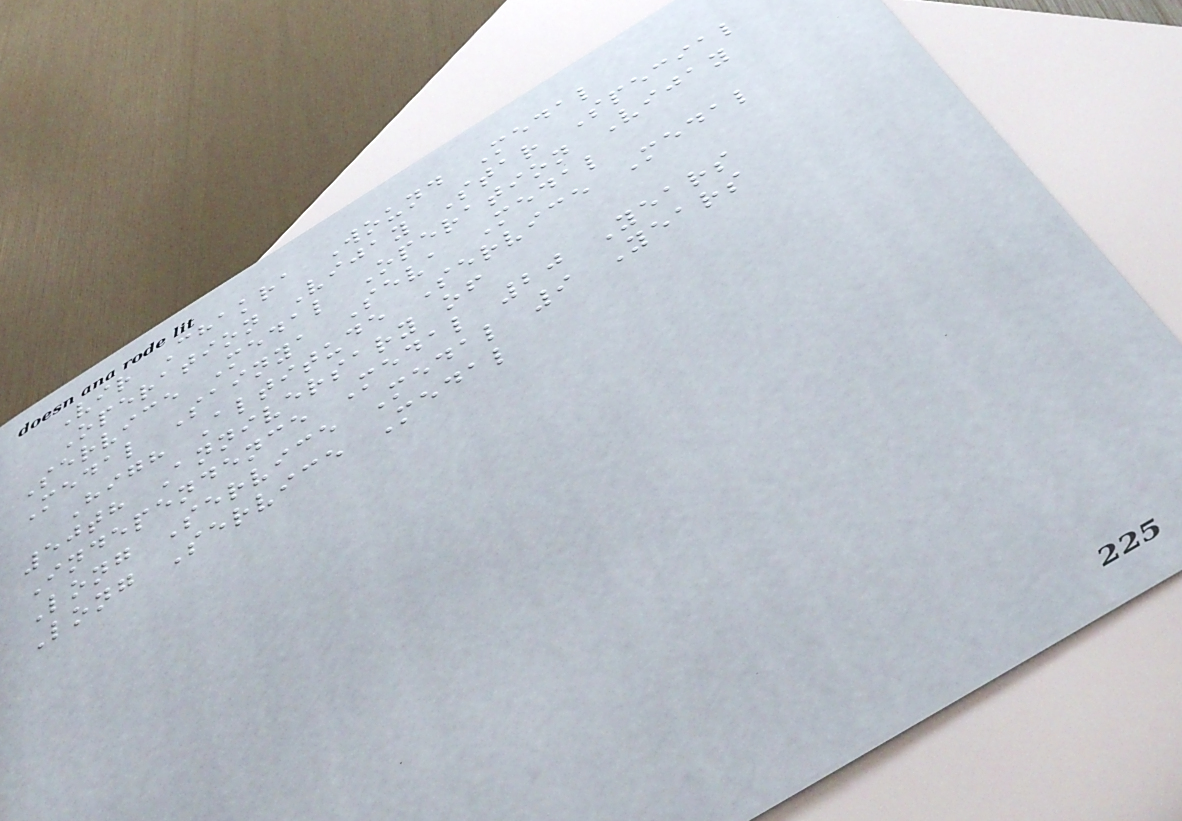Vir Chakra Wound Medal
Operation Vijay Star Special
Service Medal Operation Vijay
Medal Sainya Seva Medal
High Altitude Service Medal
50th Anniversary of
Independence Medal 20 Years
Long Service Medal 9 Years
Long Service Medal
